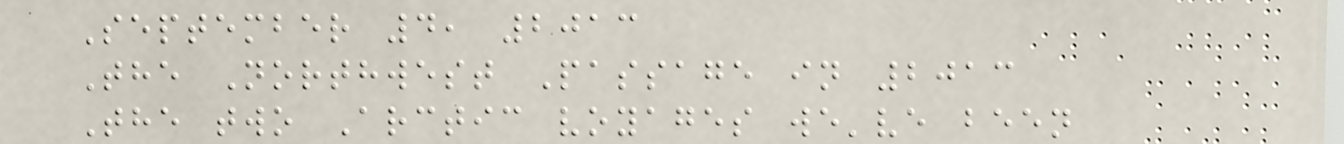September 4, 2013
The Northwest Passage in 2013
The two Arctic voyages we've been
